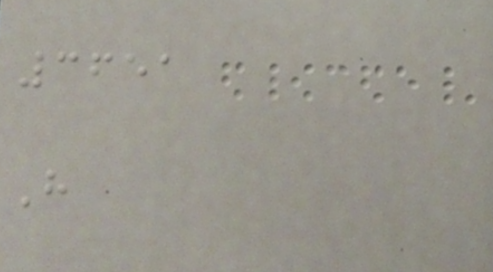3651
H
